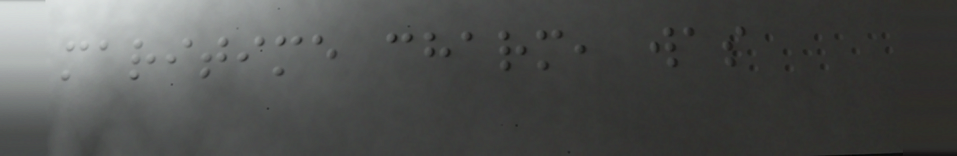maritime charm, was
